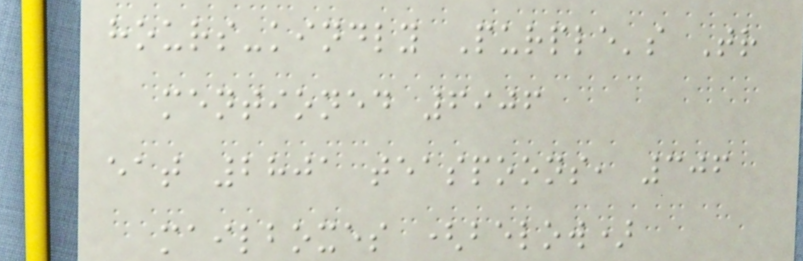hours-kindly Purple's Tr
mentioned 6906
eat 2801 teaspoons, 306
mailboxes (below)
